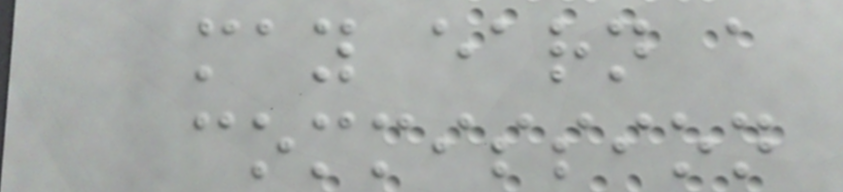may earn a
commission
